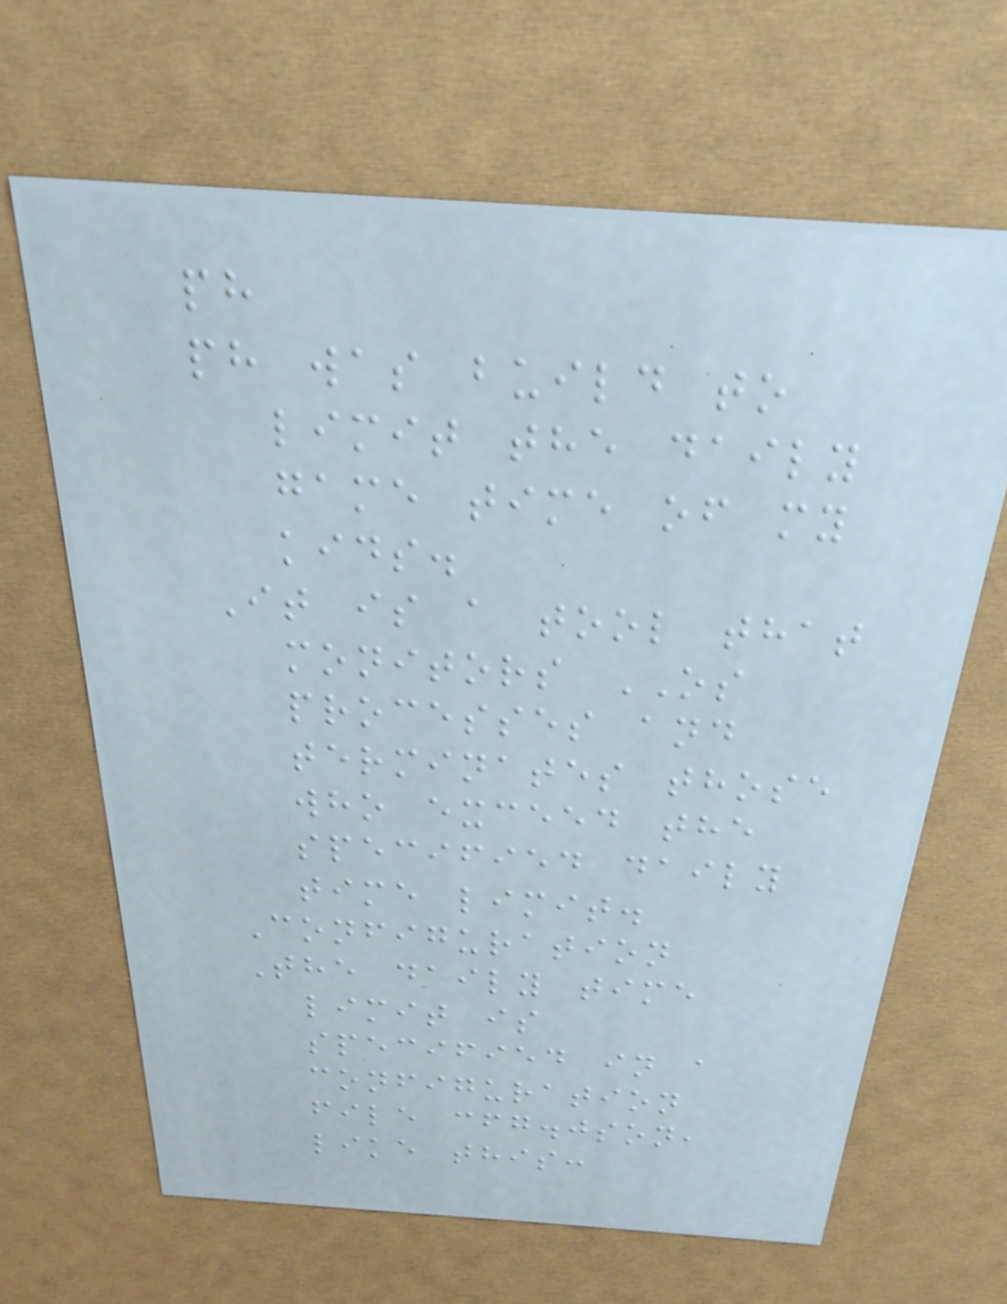ph
ph was build to
limit the daily
game time of my
kids.
It is a tool that
monitors OS
processes and
terminates those
who exceed the
specified daily
time limit.
Configuration
The daily time
limit is
specified in a
configuration
file cfg.json,
like this:
